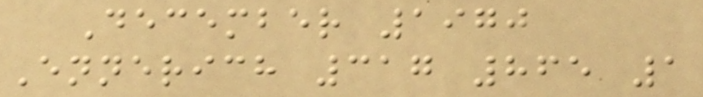December 1970
Ennerich 317 865 1
